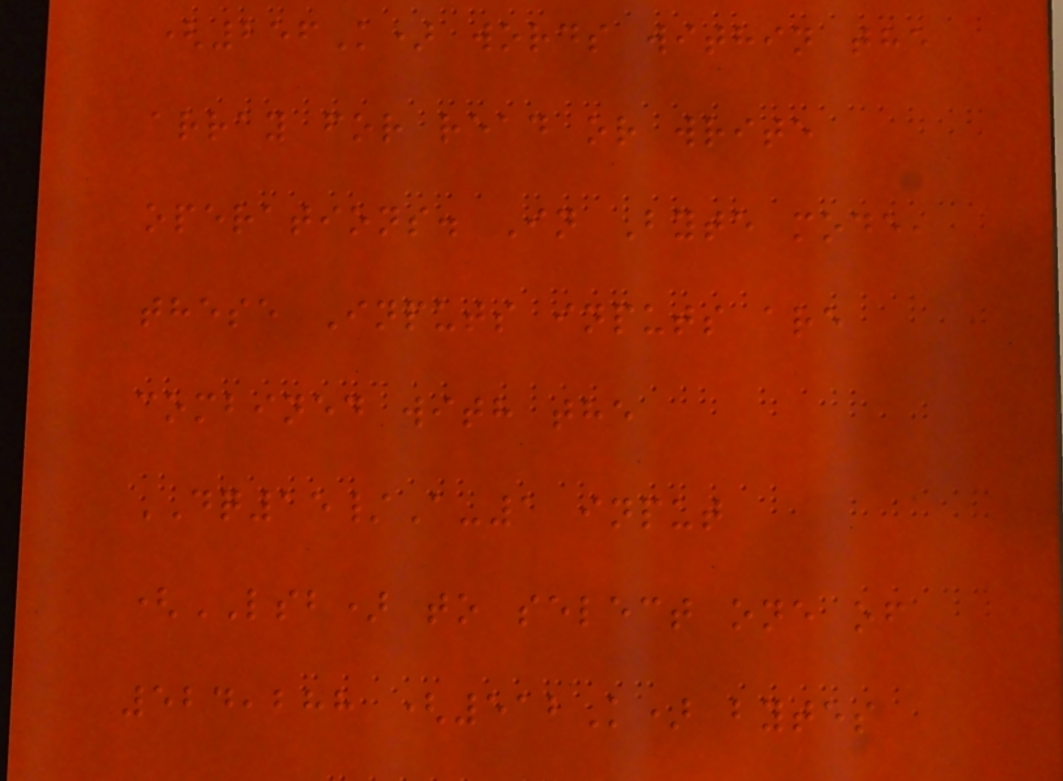(256K) words within the
array for read or write
operations. In Byte mode,
these Inputs inputs are
combined with the
DQ15/A-1 input
(LSB) to select one of
524,288 (512K) bytes
